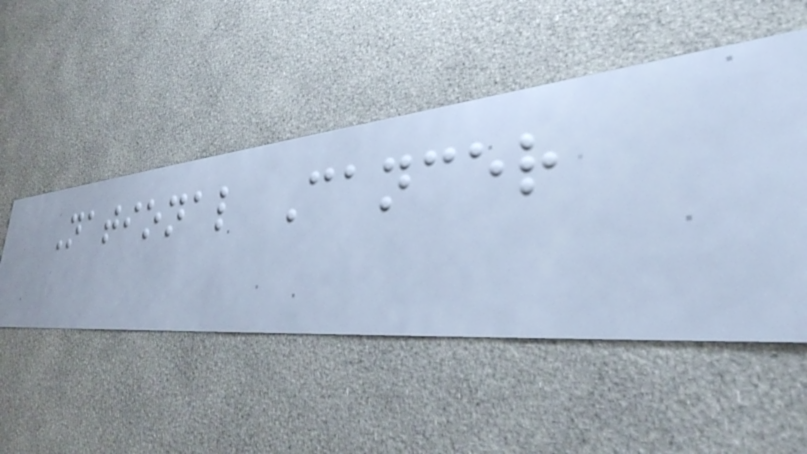National Cancer
